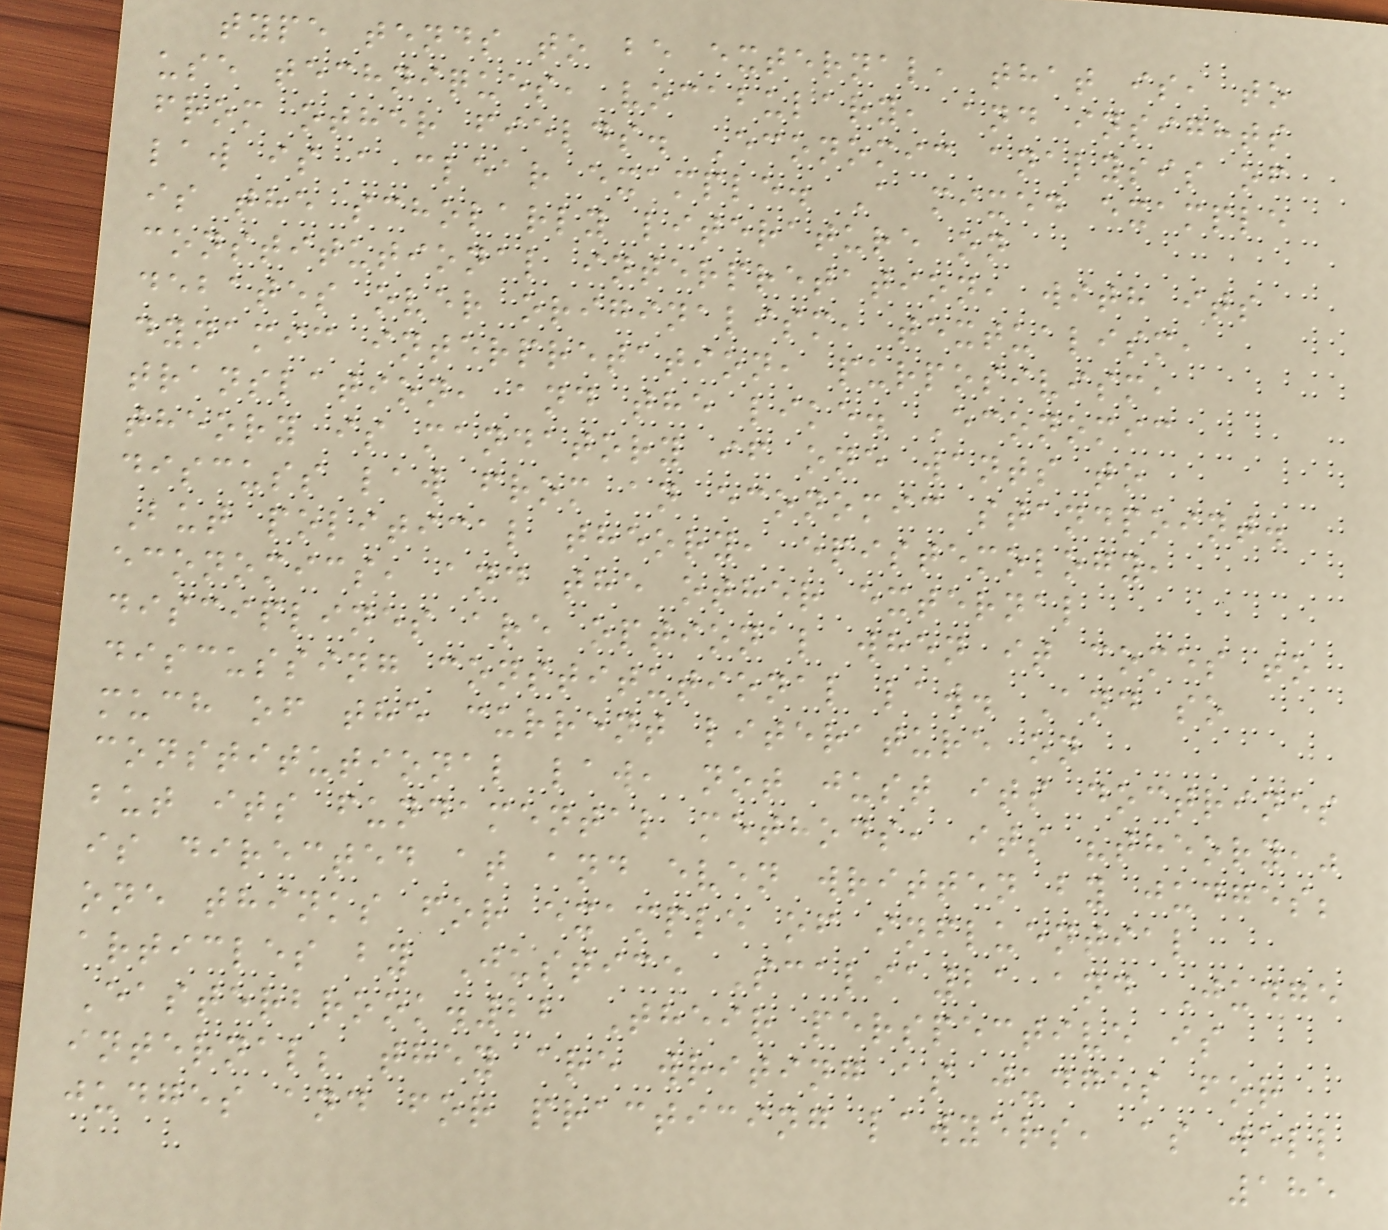type tends to be external, that is, to
use techniques, vocabulary, and insights
from other fields. Economic analysis of
law is a clear example. A mixed example
is the scholarly literature on
constitutional interpretation, with its
debates over originalism, textualism,
dynamic interpretation, purposivism,
translation, and the like. Economic
theory is mandatory if one wants to
discuss law from an economic standpoint.
But political theory, epistemology,
economics, and the other external
disciplines are optional when it comes to
discussing constitutional law. And so
much of the current literature on
constitutional law, not just its doctrines
but its fundamental methods, its "theory,"
is directed at and even written by judges;
one thinks for example of influential
articles by Justice Scalia21 and Judge
Easterbrook.22 Their perspective is
internal; they are writing as judges for
judges and for practicing lawyers, as well
185
